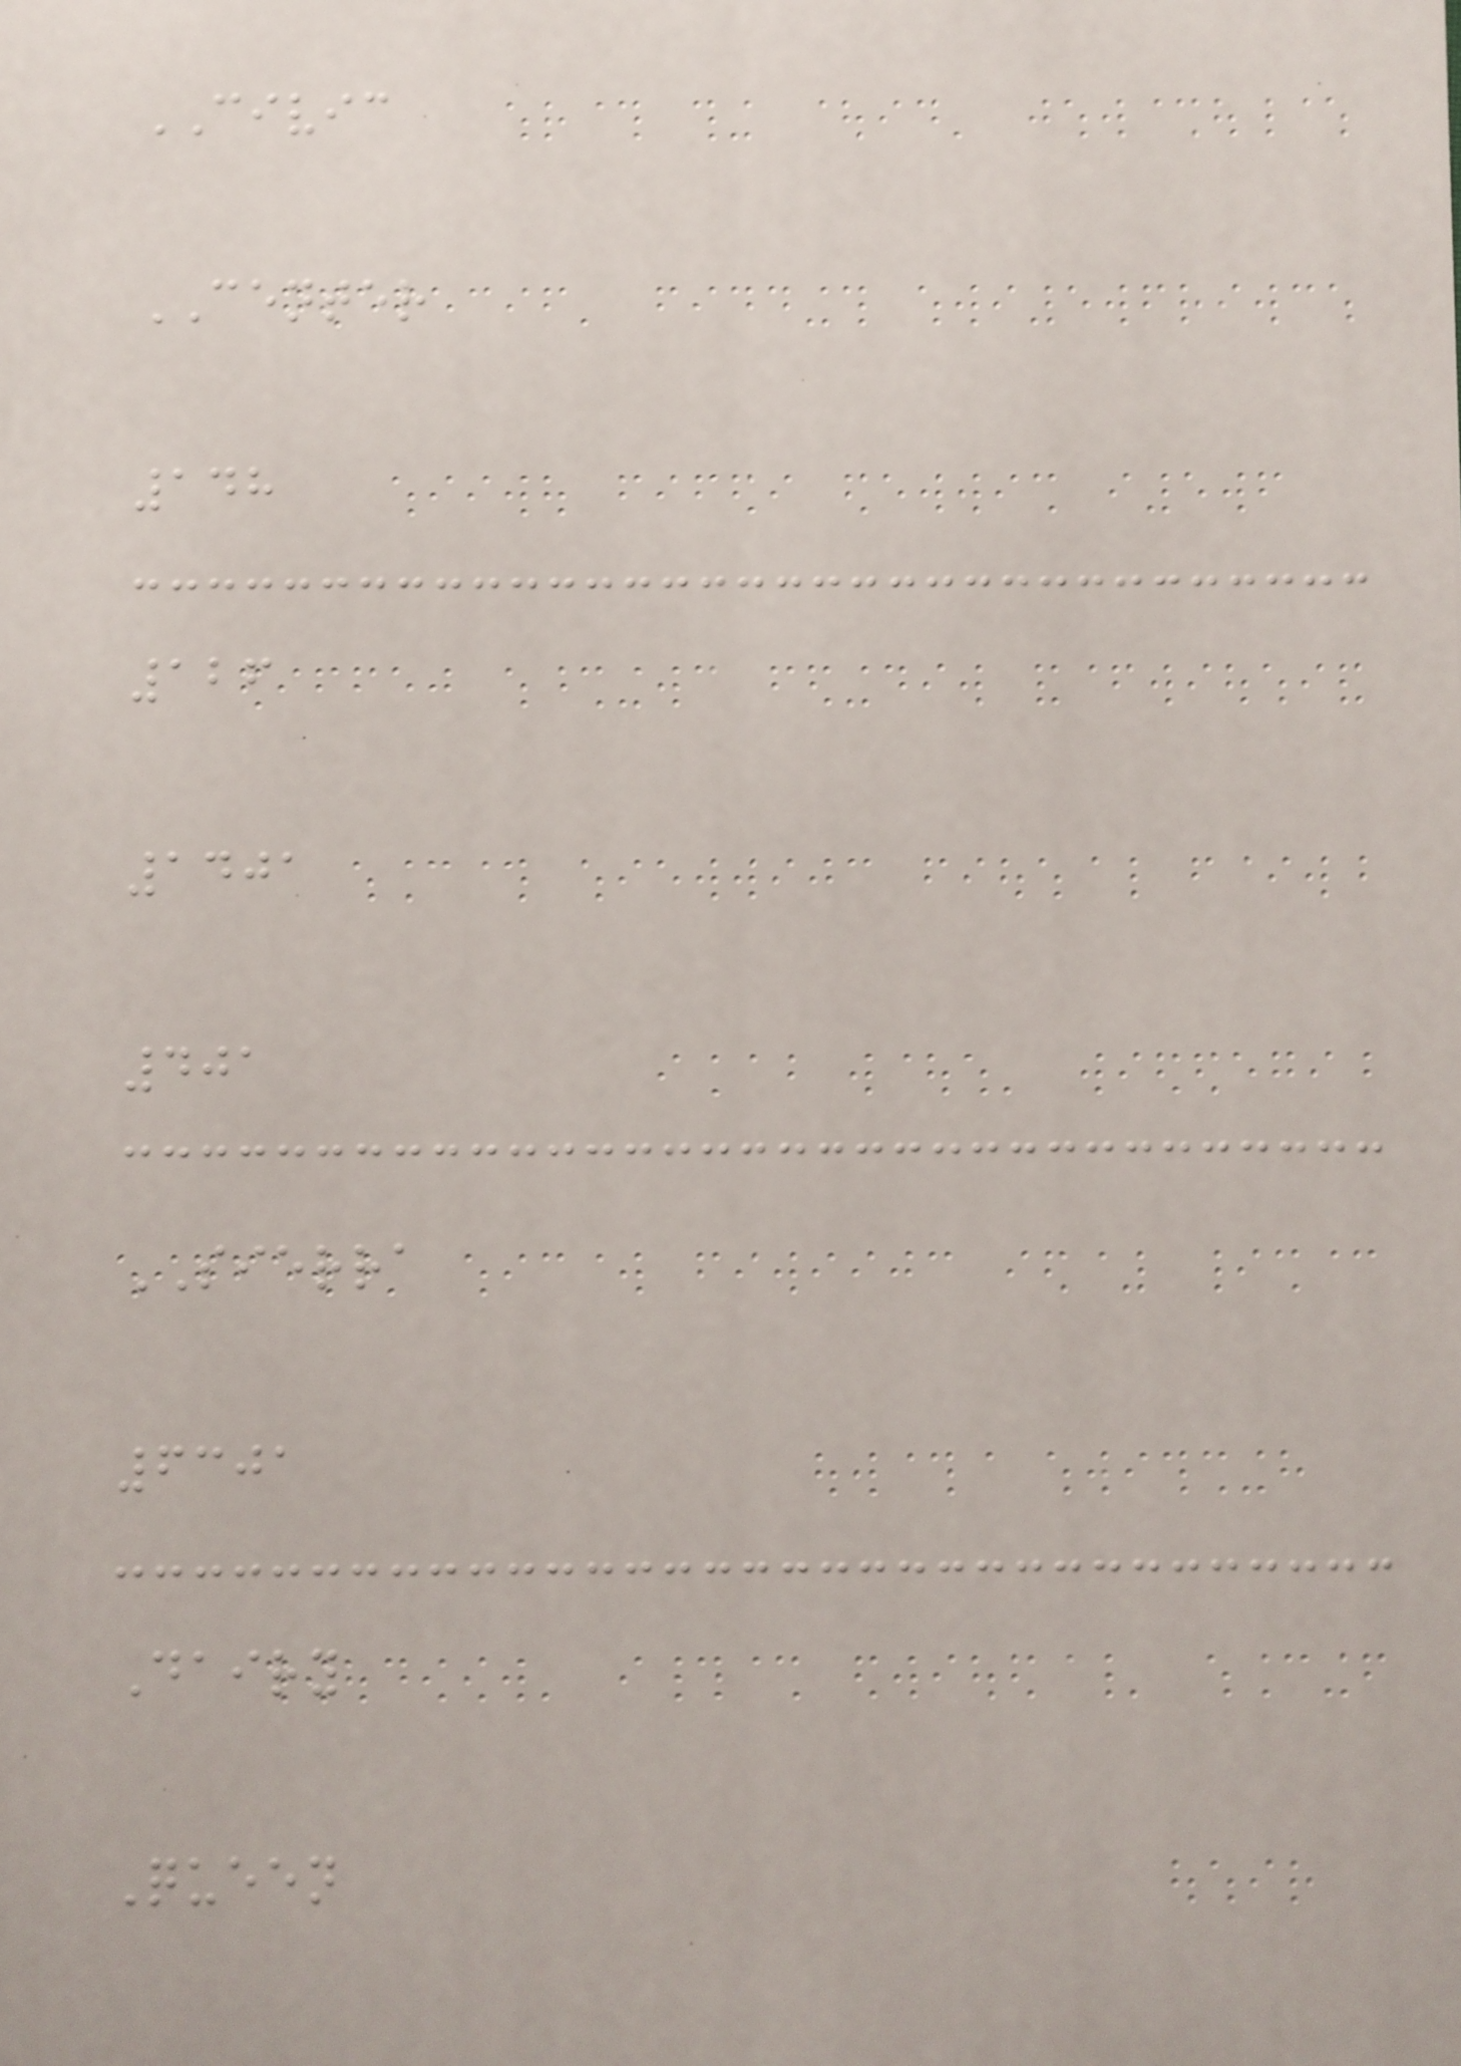CIVIC
CENTER
148
126
1401
401
SIERRA
6301
Dairy
Queen
